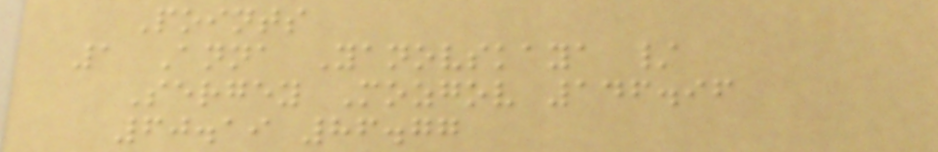Points
1 Anna Yanovskaya /
Sergey Mozgov 146.96
60.19 86.77
